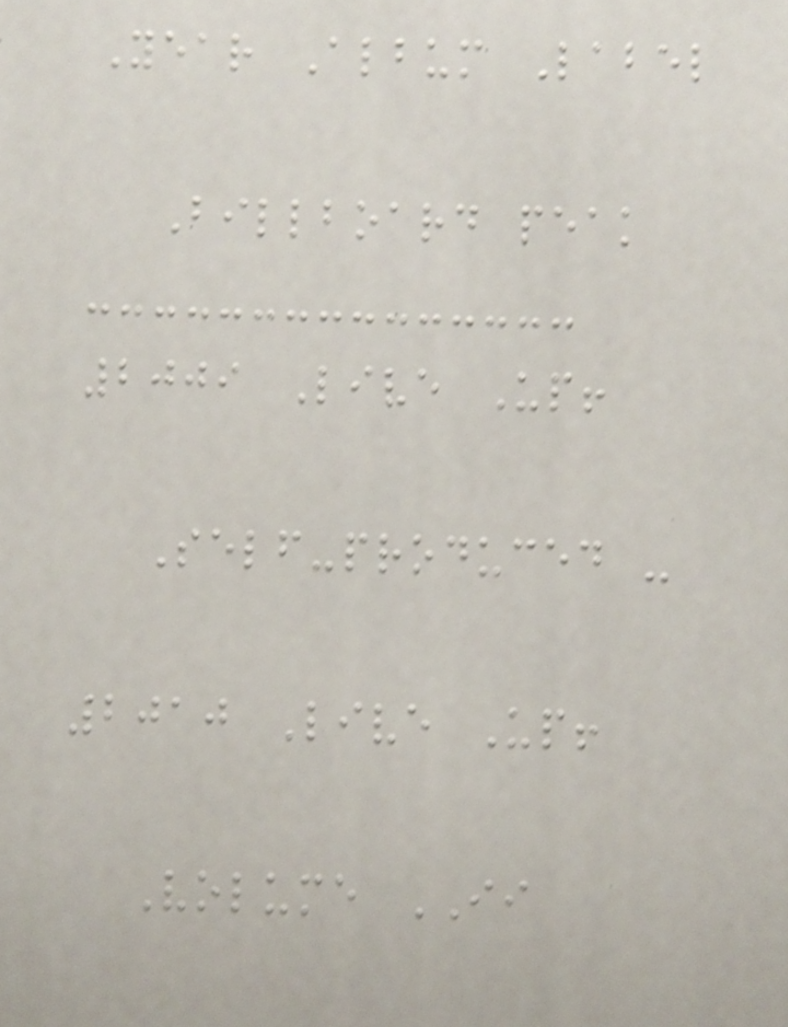Year Album Label
Billboard peak
2009 Live Up!
Self-produced -
2010 Live Up!
Volume II
